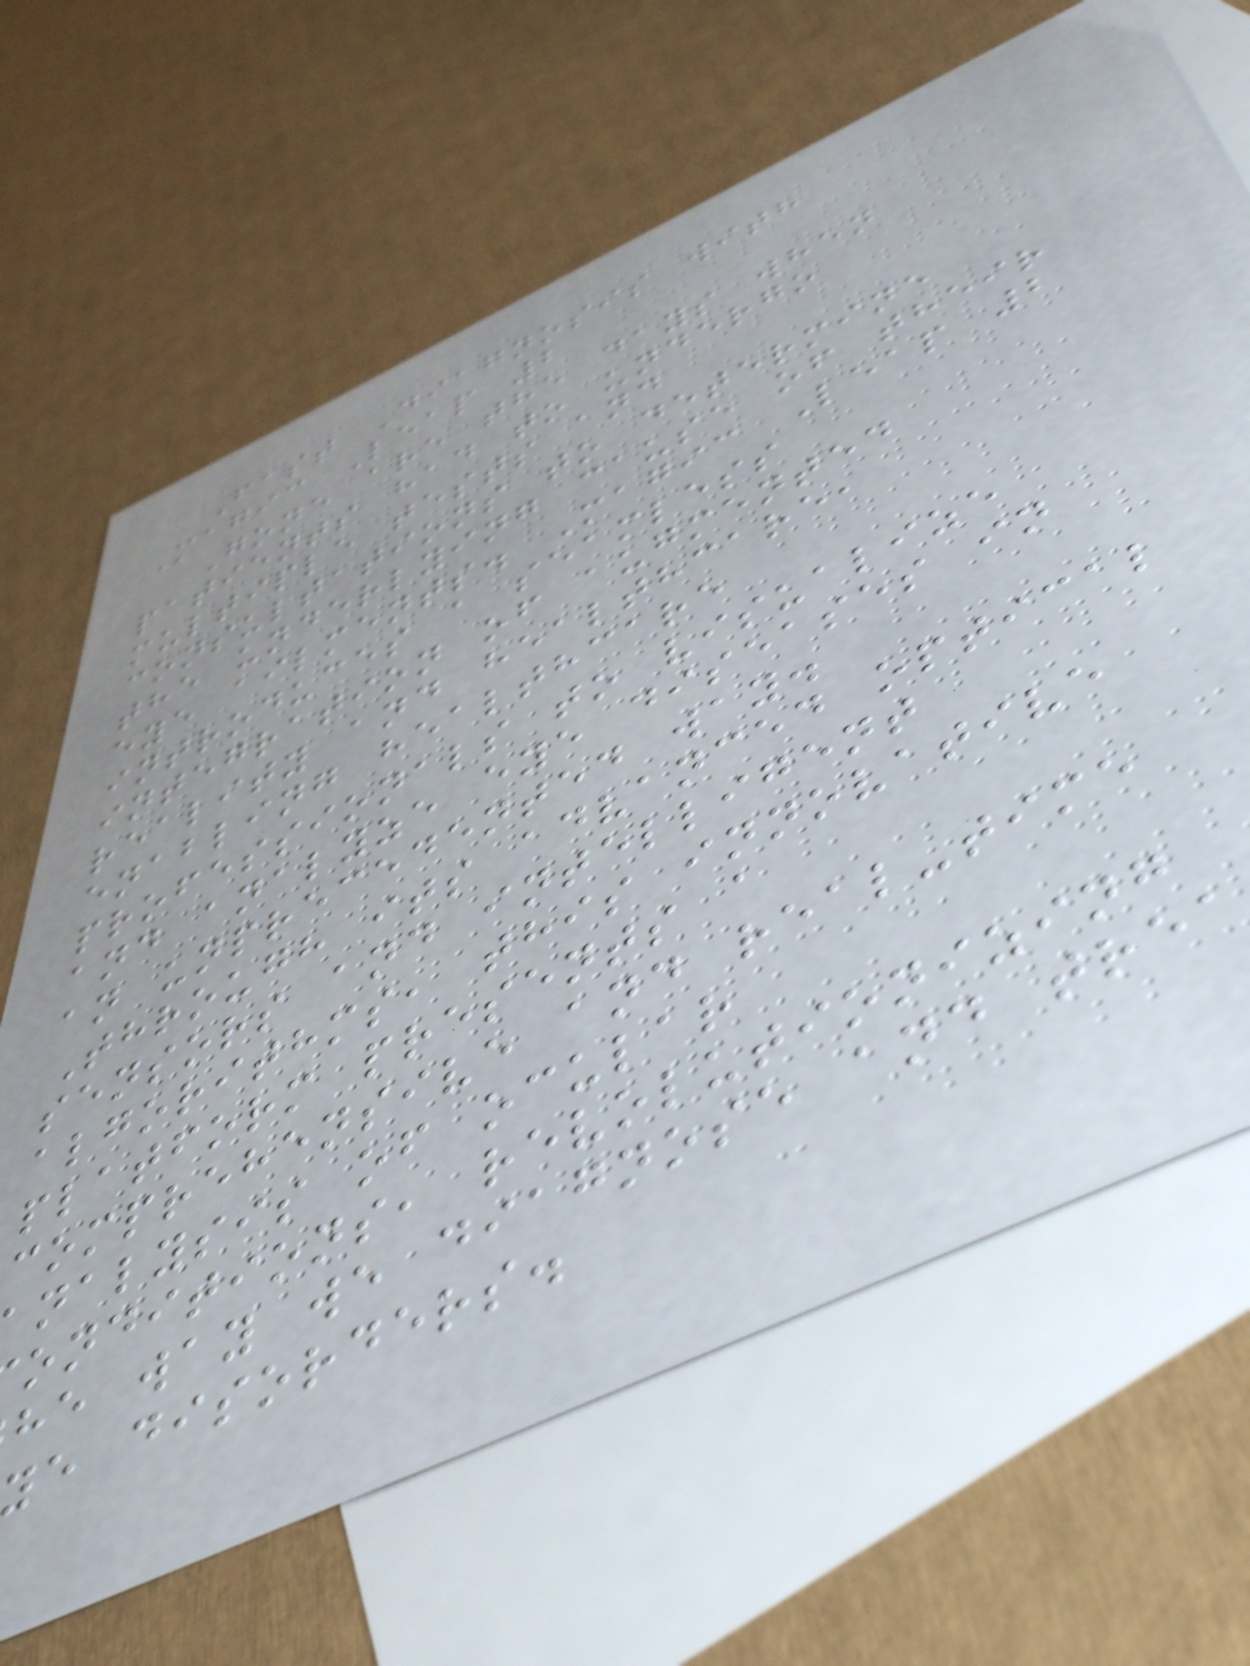Fast Diagnosis with
Magic Leap 2
Gone are the days when
patients had to undergo
multiple tests and
consultations to determine
the underlying cause of their
eye ailments. Magic Leap 2
introduces a seamless
integration of augmented
reality and healthcare,
enabling healthcare
professionals to visualize
and analyze eye diseases in
an unprecedented way.
Through its advanced optical
sensors and intelligent
algorithms, this innovative
platform presents a
comprehensive and real-time
nalysis of ocular
onditions, revolutionizing
he way we diagnose and trea
e disorders.
